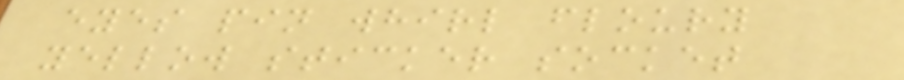eyes pin whirl floury
yellow sticker socket
